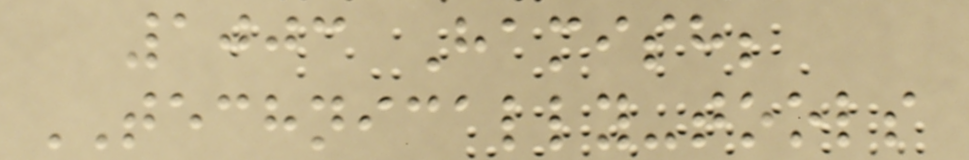1003 Hamish;
TECHNICALLY-tools
